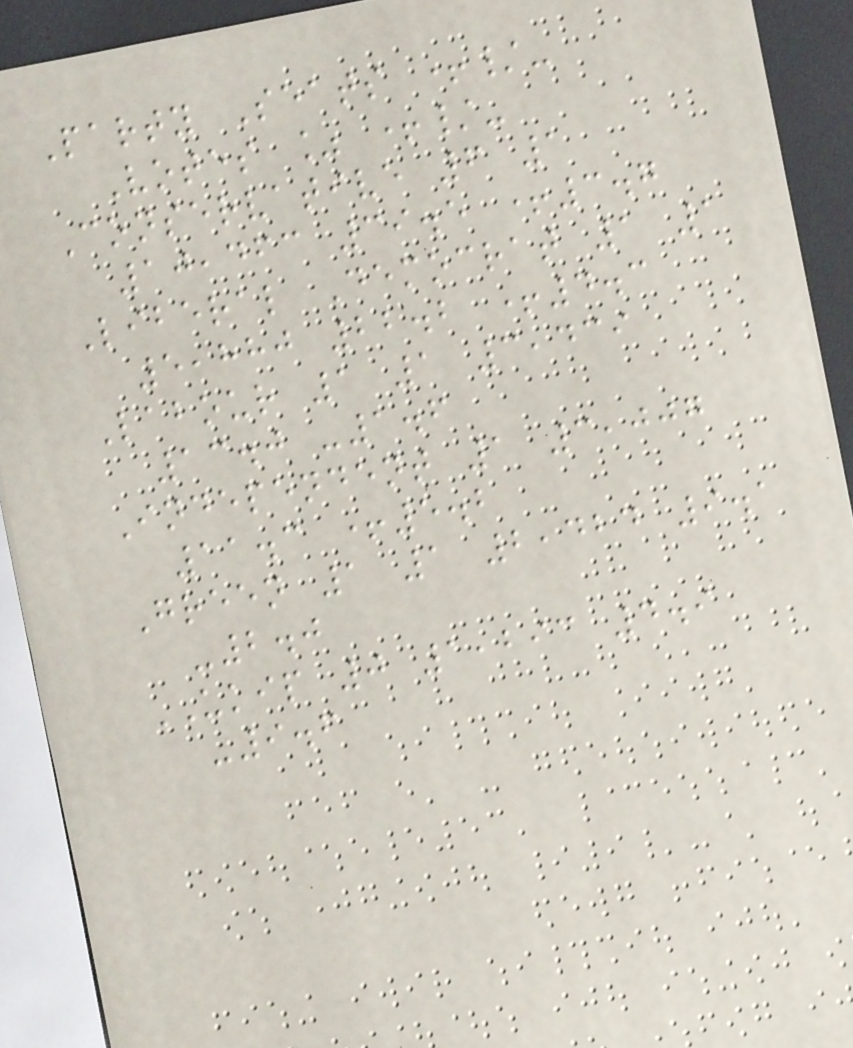Party Seats +/-
Votes % +/-
Conservative 6 1
10,463 39.5 +3.7
Liberal Democrat 1 1
5,880 22.2 +4.3
Labour 1 1 3,439
13.0 -1.6
Independent 1 3,007
11.3 +5.2
Green 1 1 2,424 9.1
-2.0
UKIP 0 1,293 4.9
-9.6
